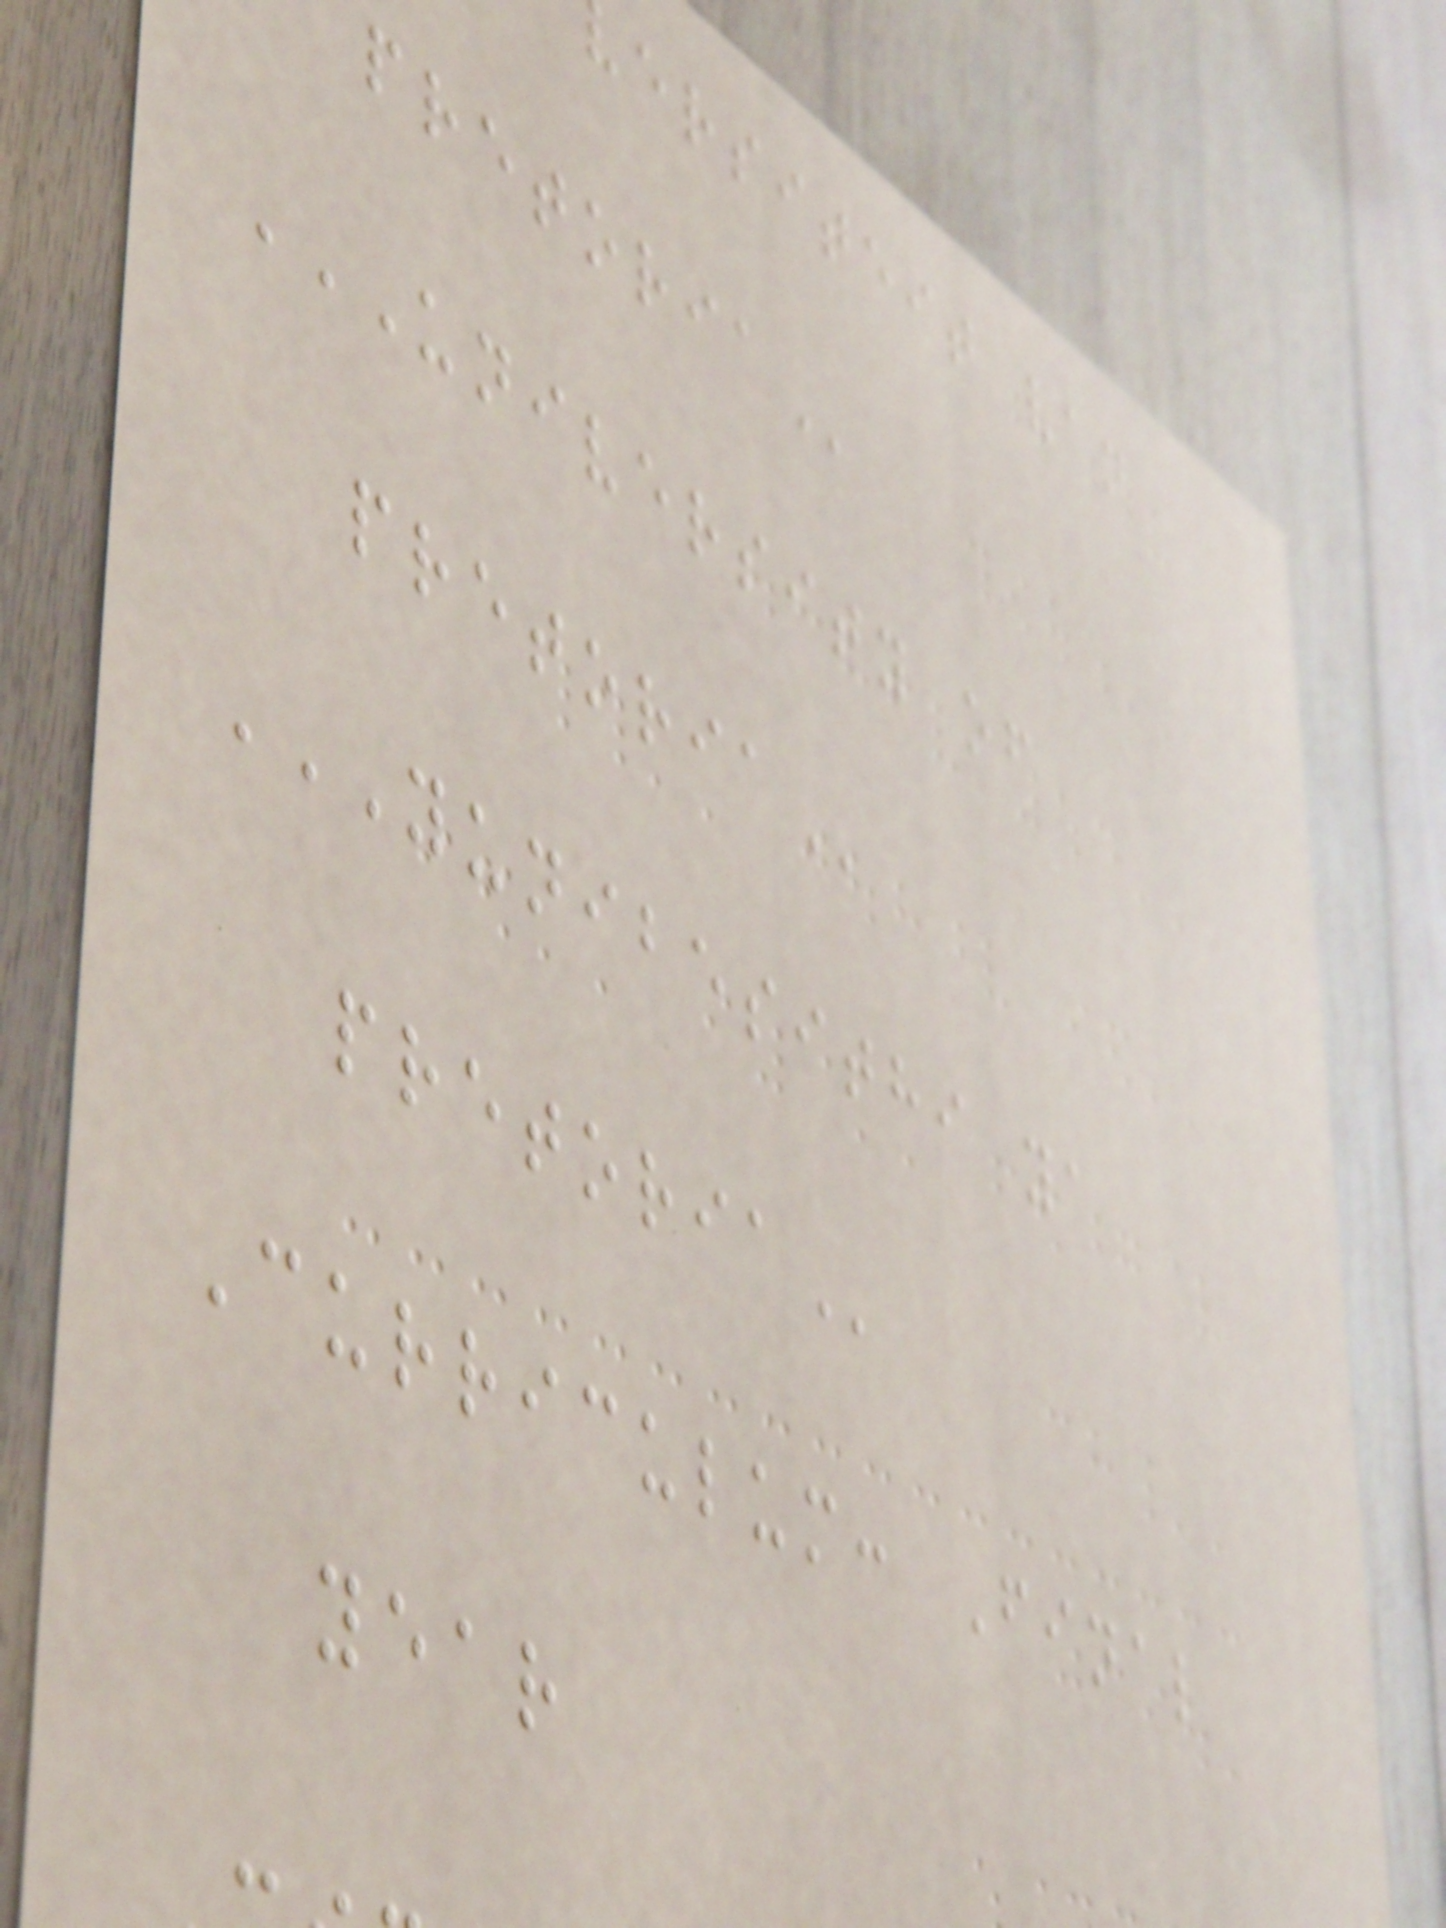ersiteit van
UNIVERSITY OF
YUNIBESITHI YA
Curriculum: Final
year
